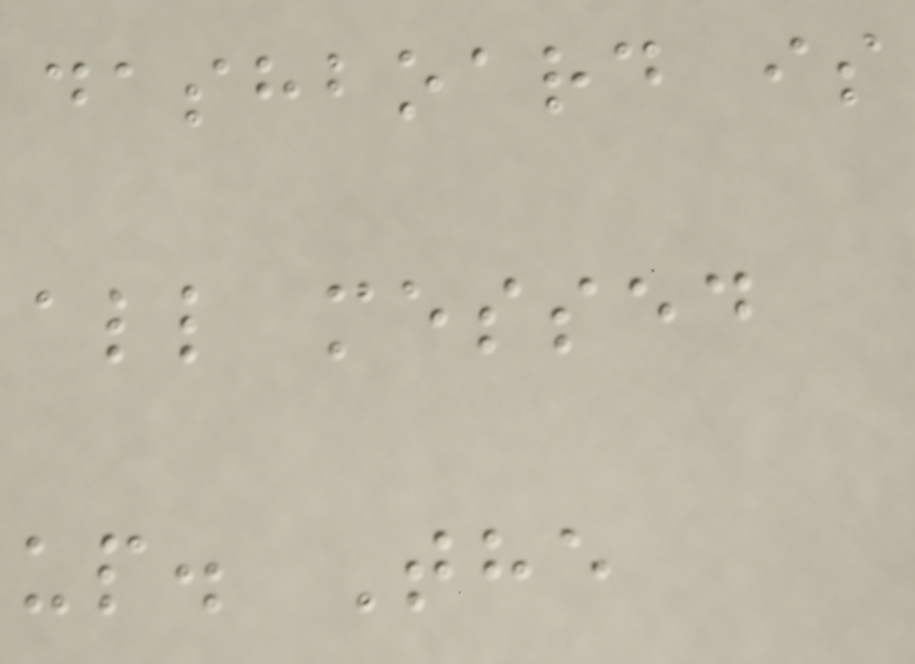dashboard is
all messed
up. The
